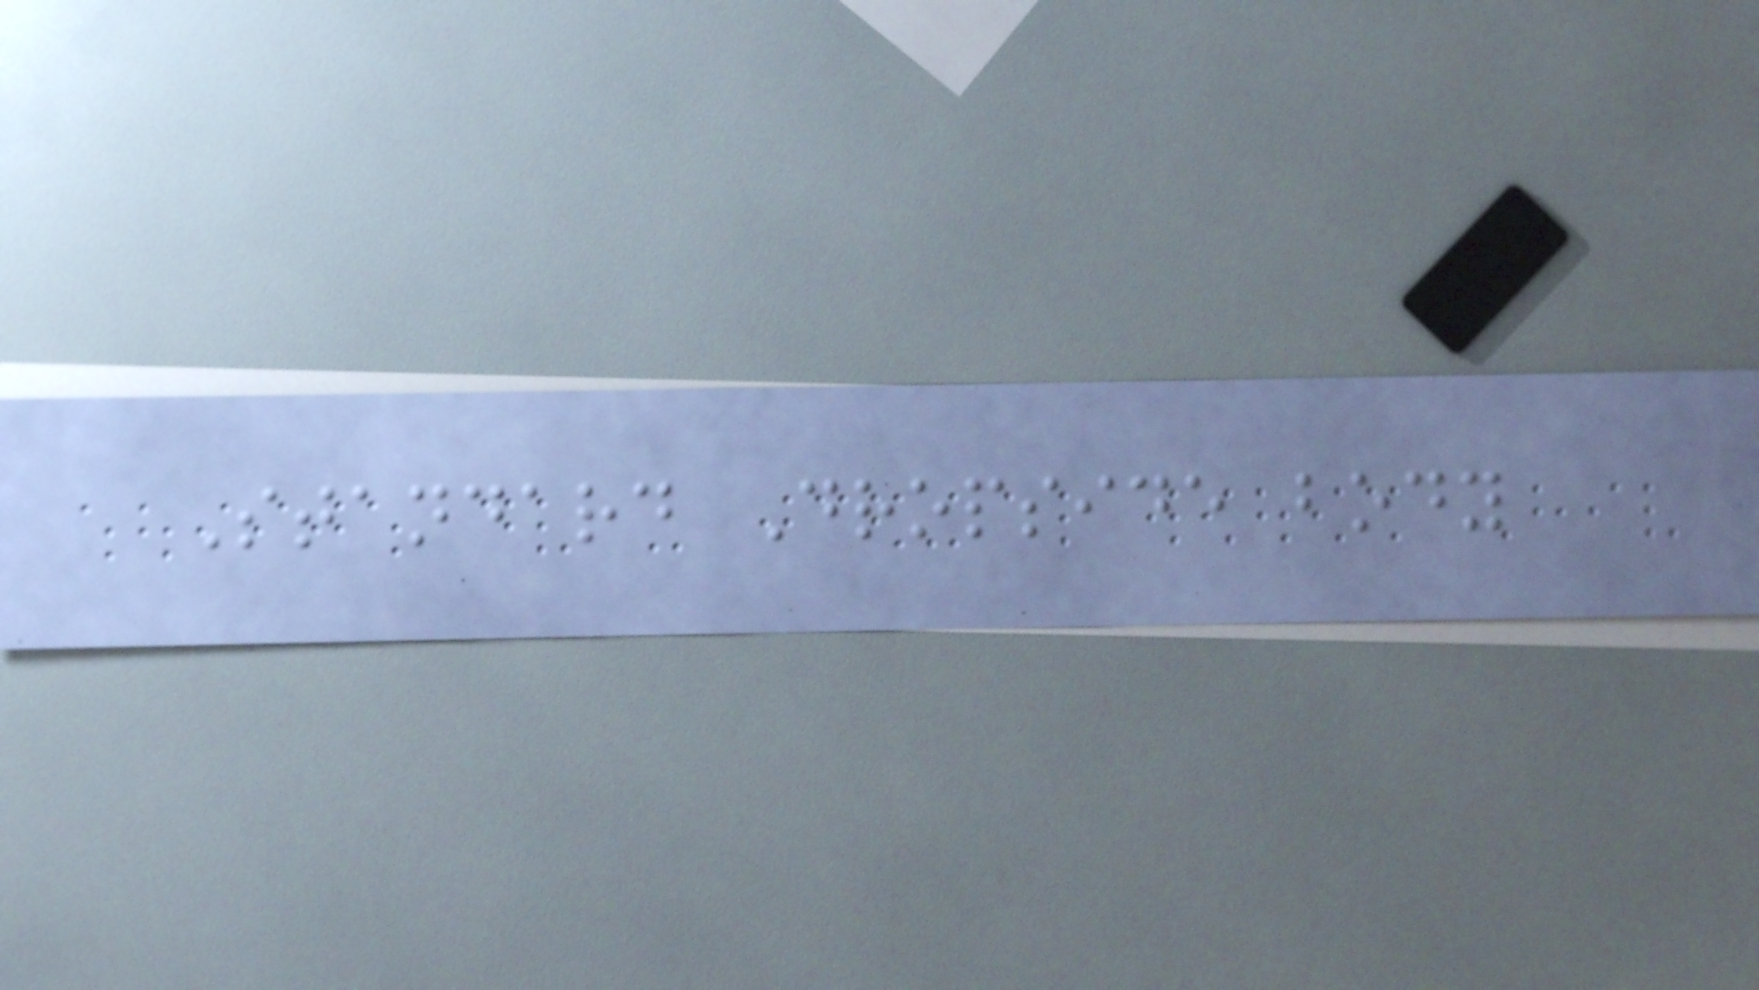Standard Dropside body
